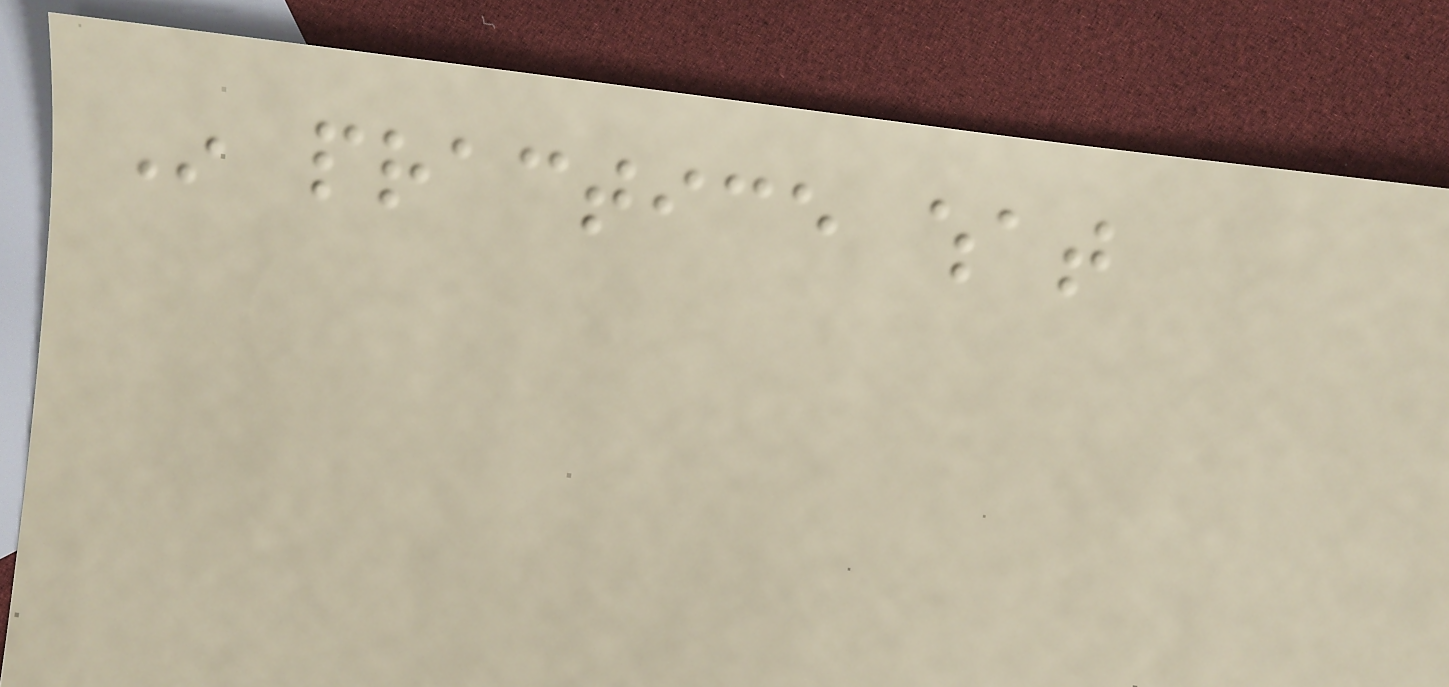In practice what
